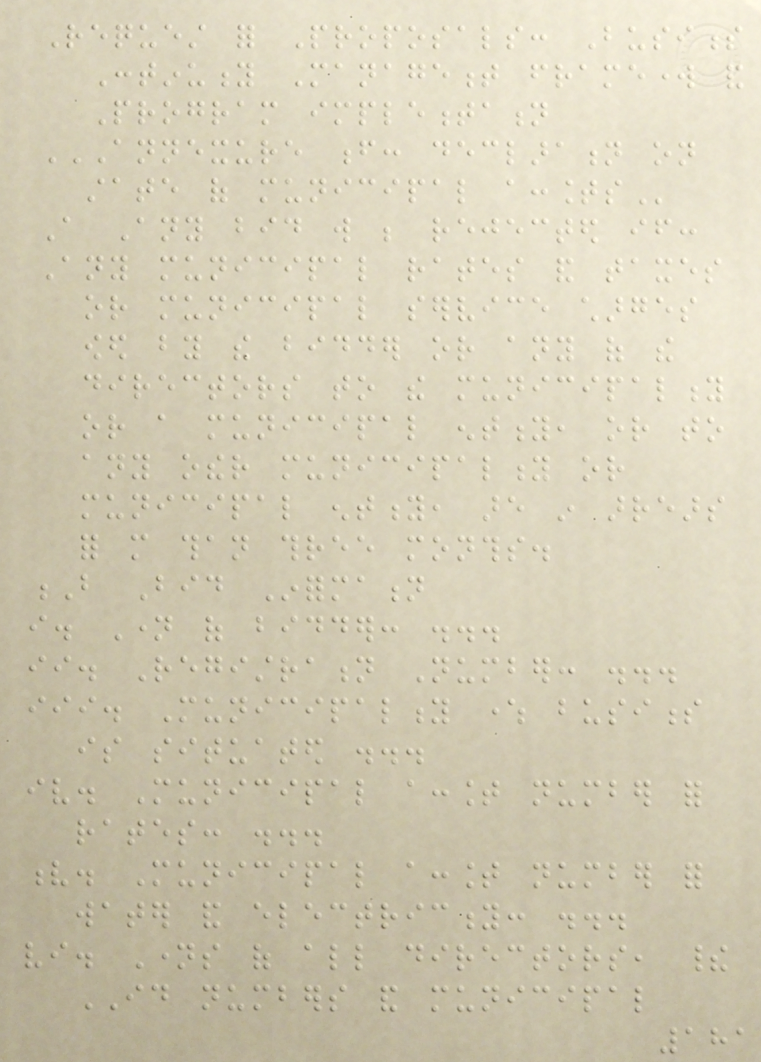Request for Proposals: Business
Continuity Management framework and
Program implementation
ANNEXURE F: DECLARATION ON
STATE OF MUNICIPAL ACCOUNTS
A Any bid will be rejected if:
Any municipal rates and taxes
or municipal service charges
owed by the bidder or any of the
directors to the municipality
or a municipal entity, or to
any other municipality or
municipal entity, are in arrears
for more than three months.
B Bid Information
i. Name of bidder: ...
ii. Registration Number: ...
iii. Municipality where business
is situated ...
iv. Municipal account number for
rates: ...
v. Municipal account number for
water and electricity: ...
vi. Names of all directors, their
ID numbers and municipal
181
